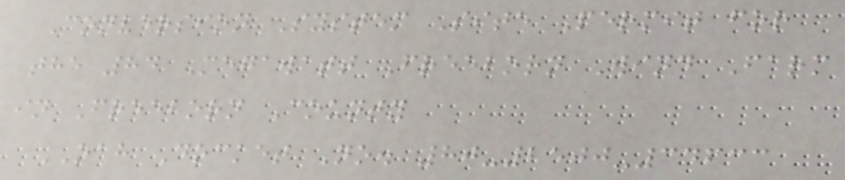Conversion System Site Permit for
the 84 Megawatt Freeborn Wind Farm
in Freeborn County
OAH Docket No. 80-2500-34633
